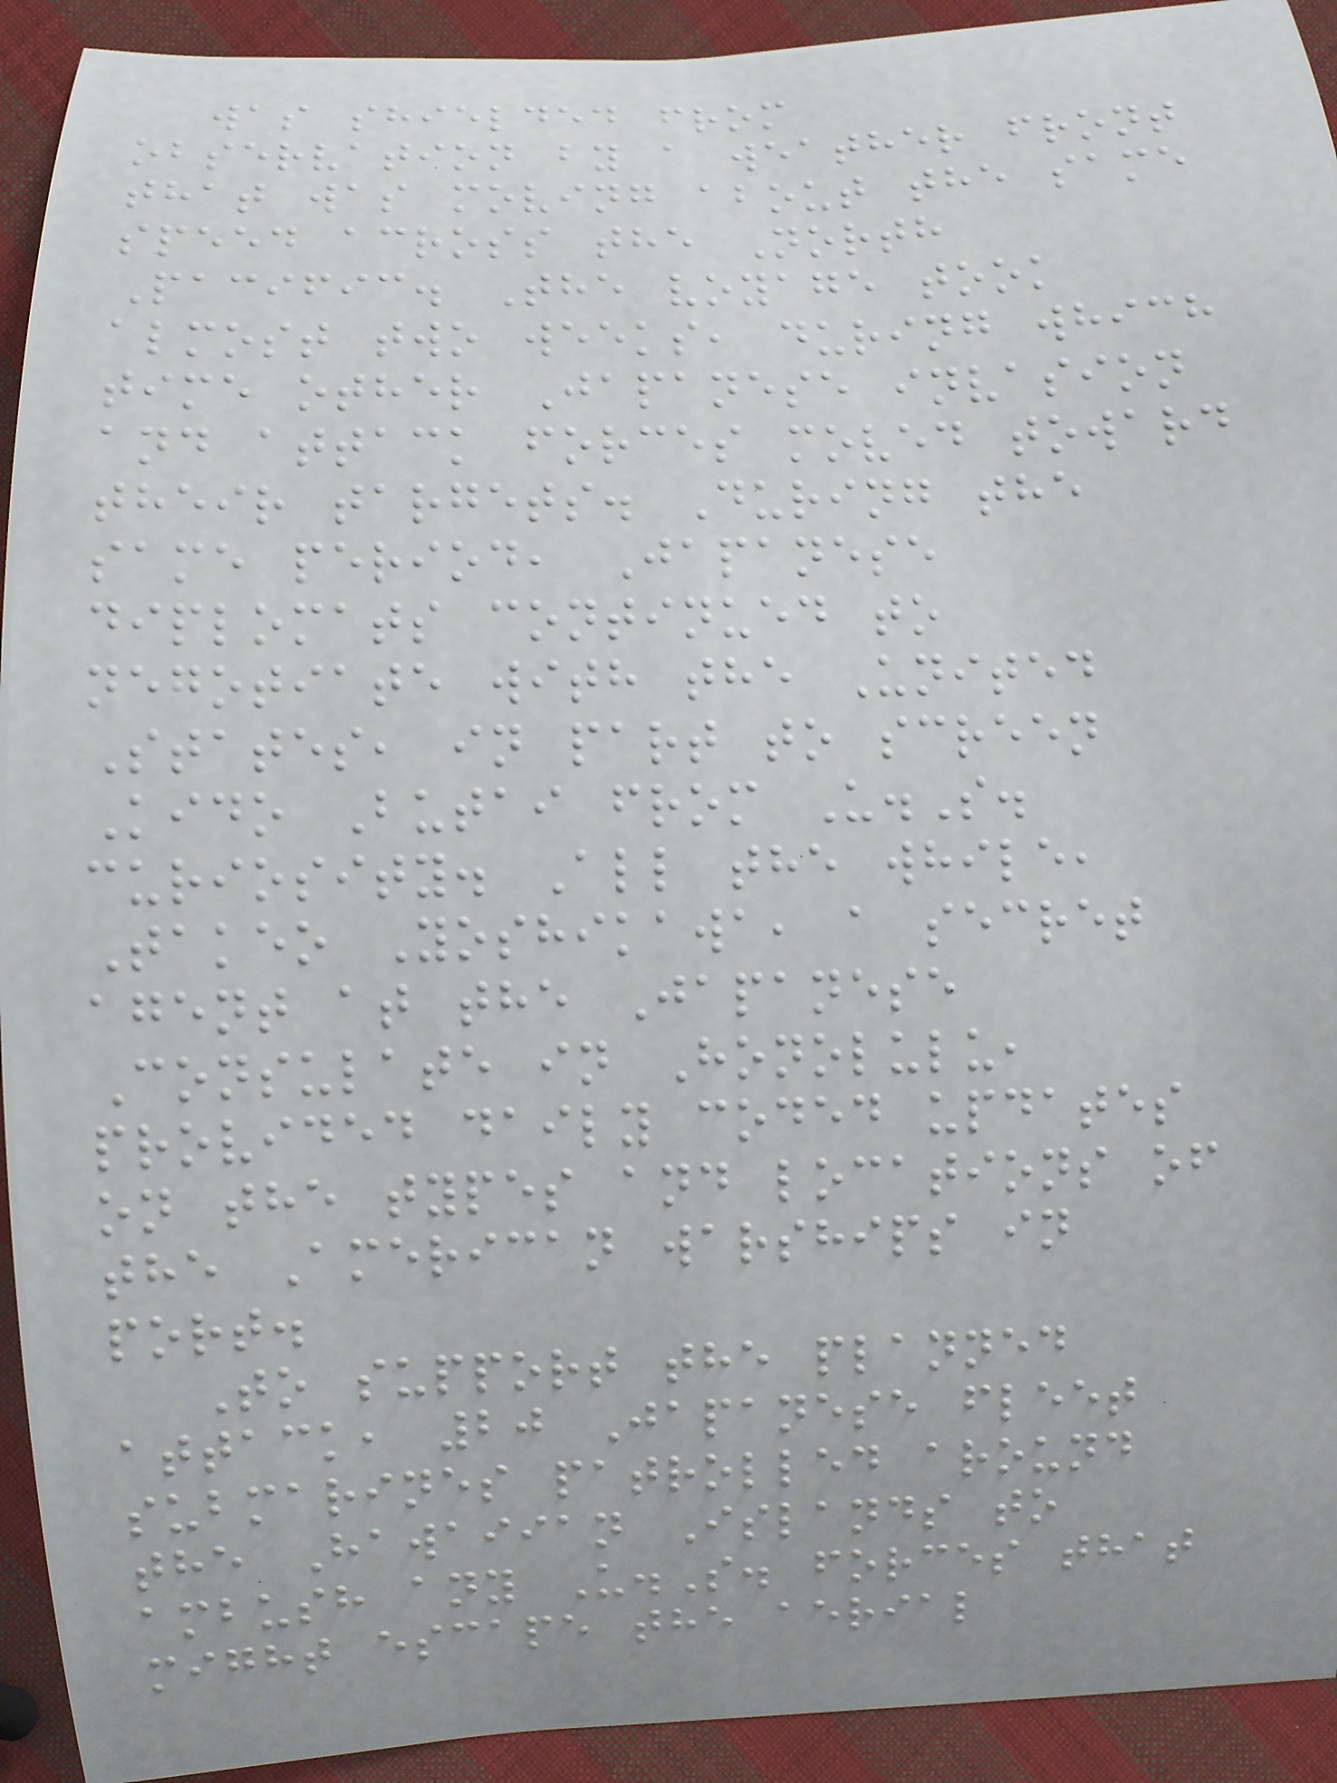was shielded from
observation by a weather front
that was moving about the same
speed across the North
Pacific. The voyage took
almost two weeks, during which
time other Japanese invasion
and attack forces moved toward
their targets. During the
same period, Japanese
diplomats continued to
negotiate with the United
States, in part to screen
Kido Butai from U.S.
curiosity. All the while,
Takeo Yoshikawa, a secret
agent at the Japanese
Consulate in Honolulu,
provided daily coded updates
on the types and locations of
the American warships in
port.
To support the planned
attack, 20 Japanese fleet
submarines patrolled around
the Hawaiian Islands to
ambush any U.S. forces that
might escape the aerial
